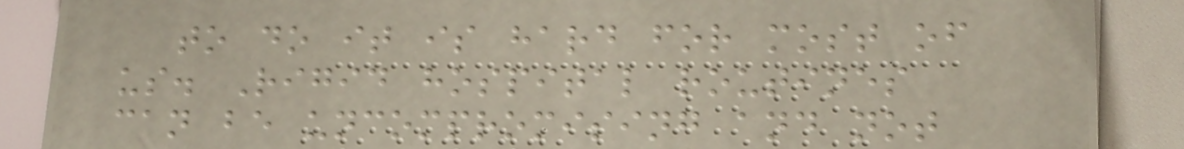to do it is hard for most of
us. Rigid hospital routines
can be uncompromising and not
